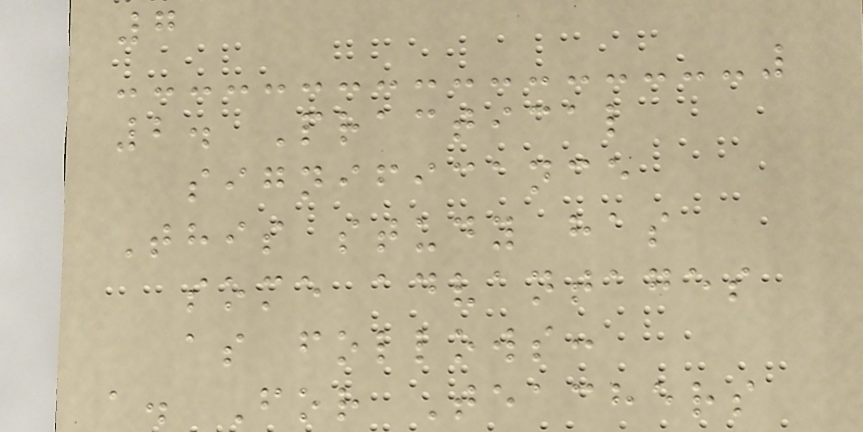7
2. Practical
significance
This study has
some advantages
as follows:
a. For Teachers
